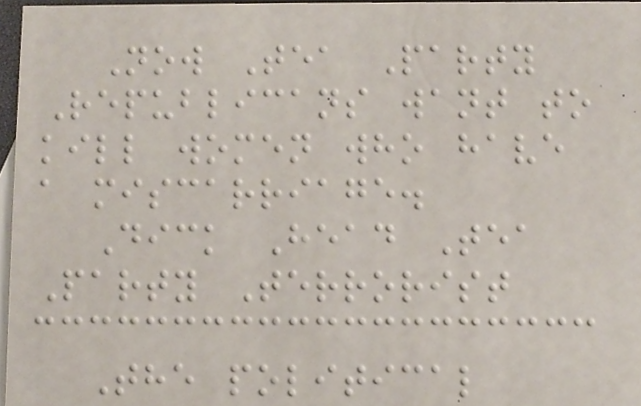Now Tea Party
Republicans want to
kill women who have
a miscarriage.
Dick Head Tea
Party Terrorist
The political
